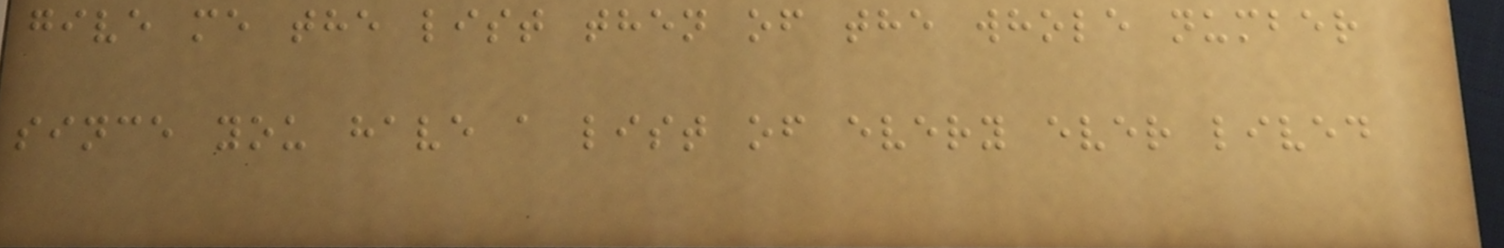give me the list then of the whole number
since you have a list of every ever lived
